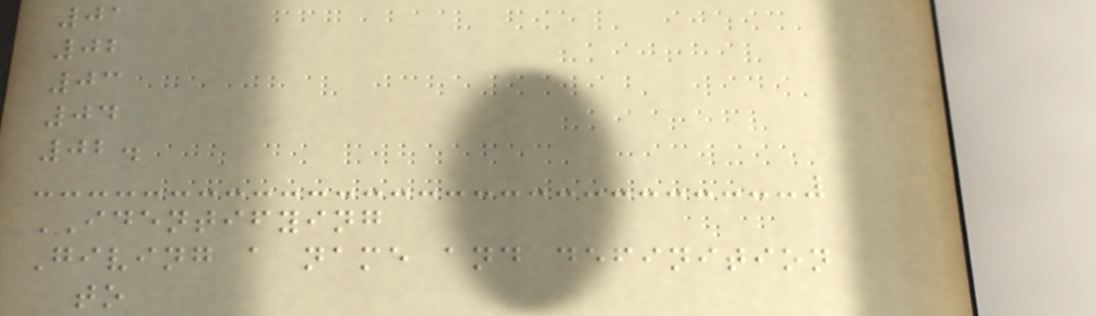01
02
03
04
02.
IDENTIFYING
Giving a name and definition
to
